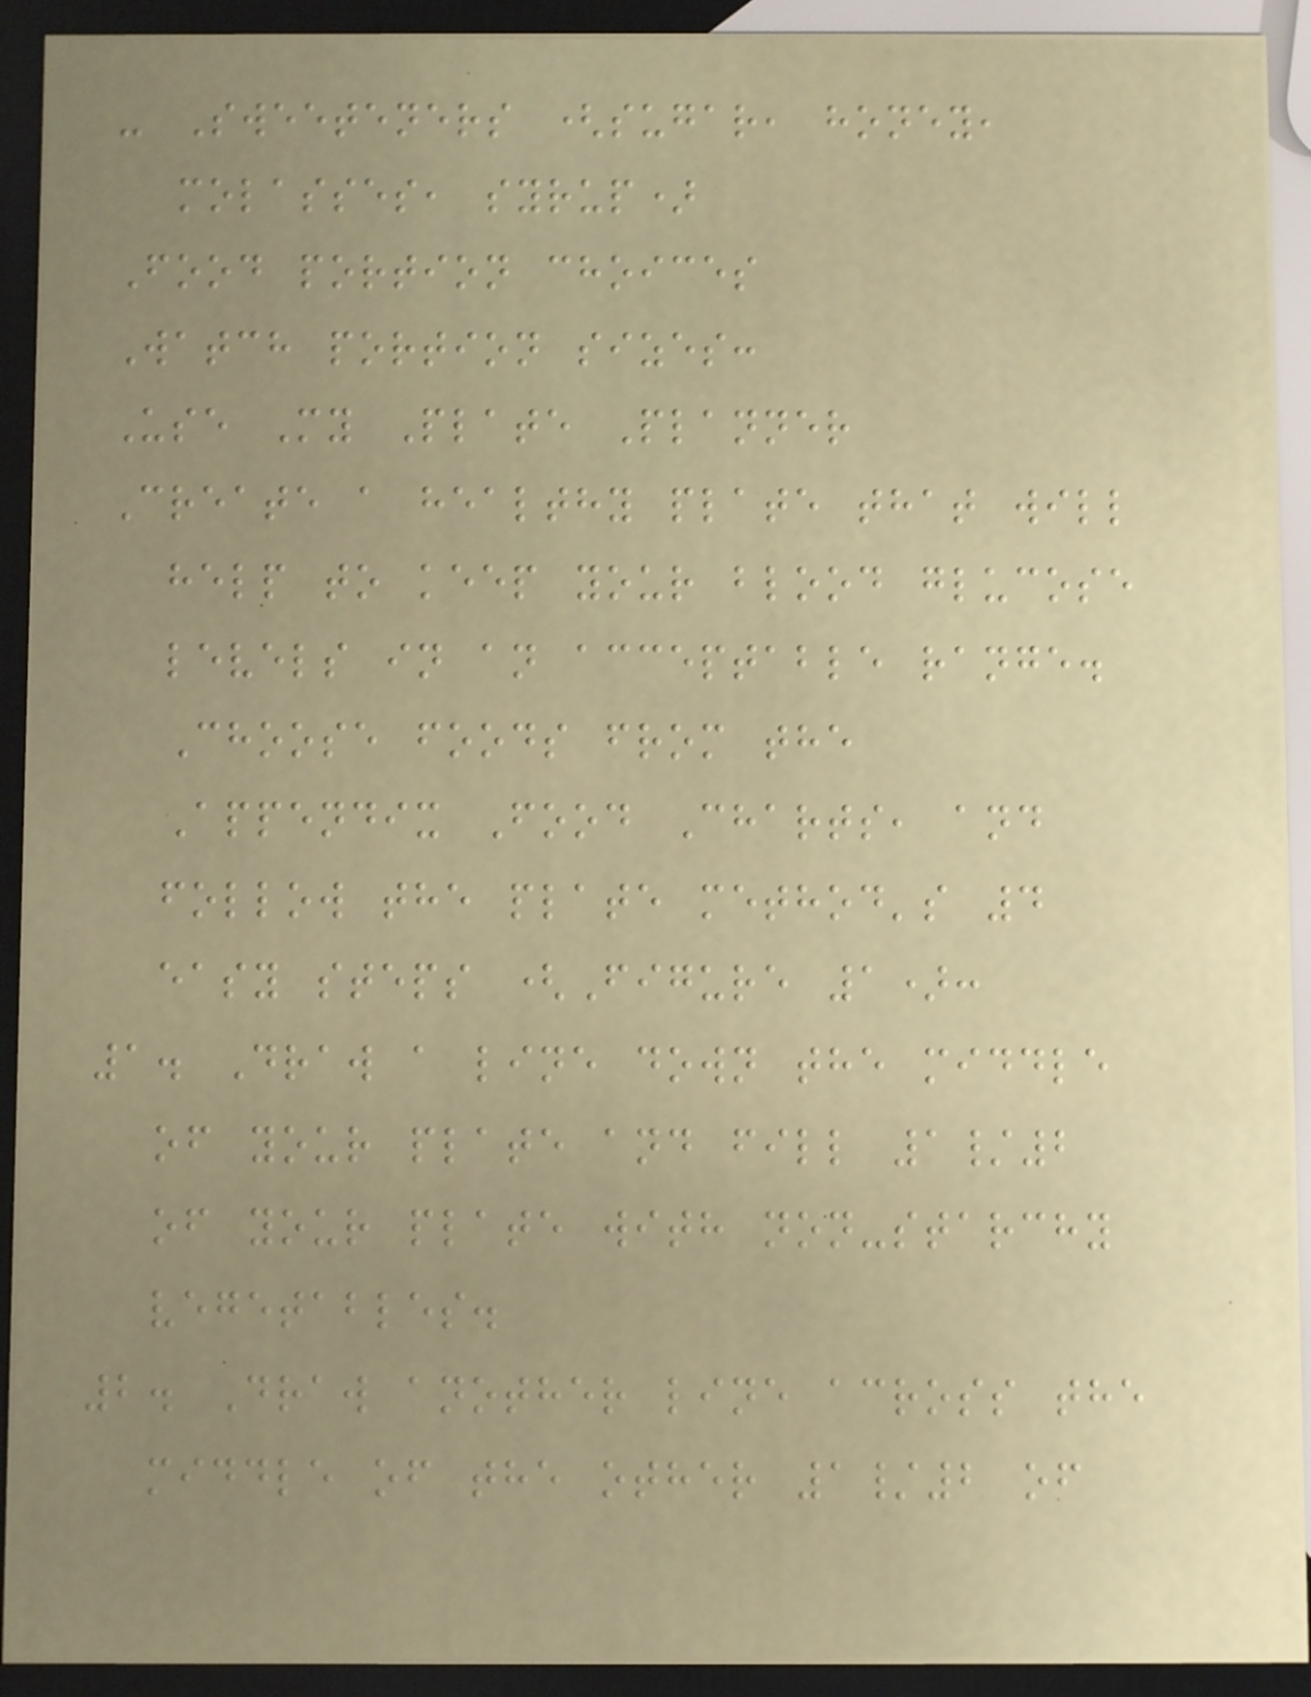- Sweeteners (sugar, honey,
molasses, syrup)
Food portion choices
Watch portion sizes:
Use My Plate Planner
Create a healthy plate that will
help to keep your blood glucose
levels in an acceptable range.
Choose foods from the
Appendix Food Charts, and
follow the plate method's 4
easy steps (Figure 1):
1. Draw a line down the middle
of your plate and fill 1/2
of your plate with non-starchy
vegetables.
2. Draw another line across the
middle of the other 1/2 of
